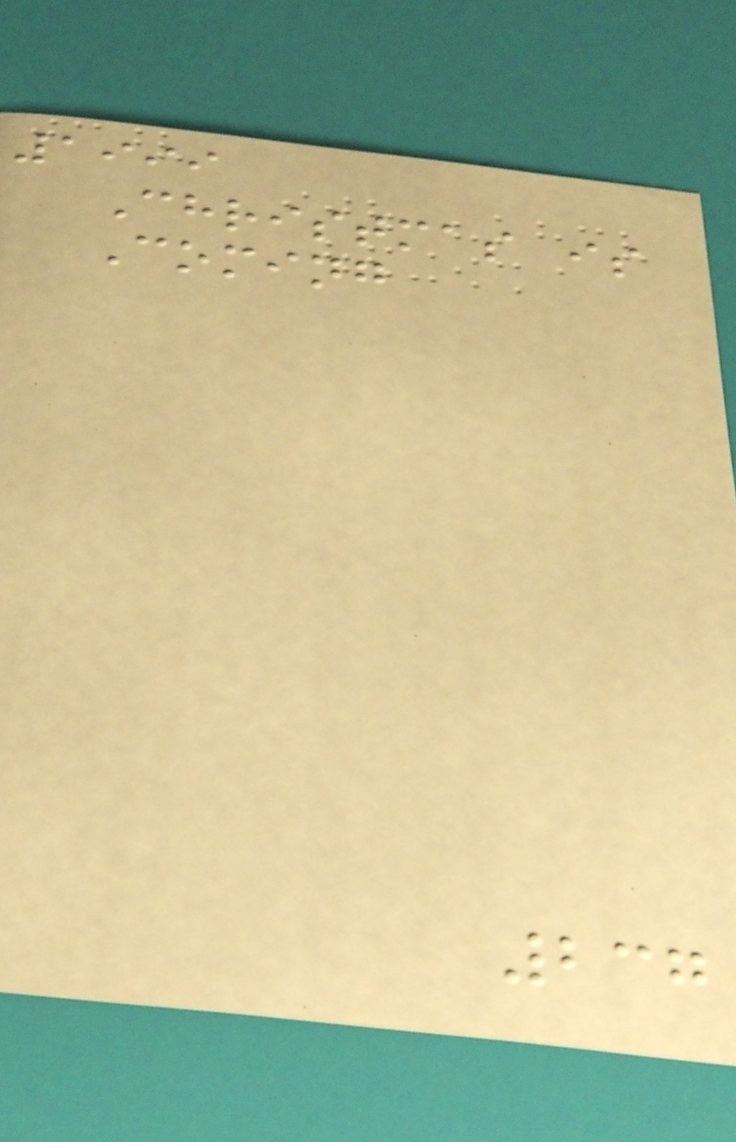1999
Christmas is
Coming
237
